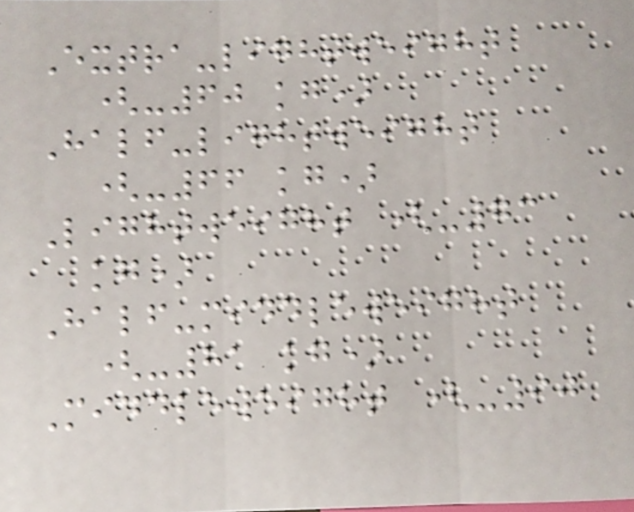Extra-lightweight
(-60 kg)
Half-lightweight
(-66 kg)
Lightweight (-73
kg)
Half-middleweight
(-81 kg)
Middleweight (-90
